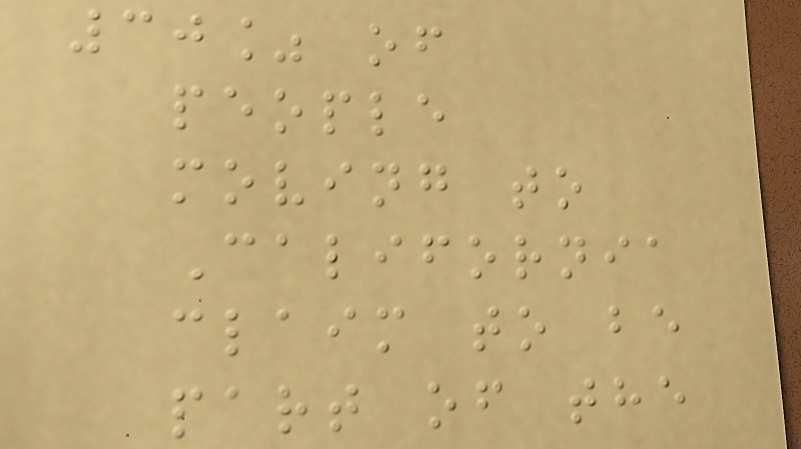30% of
people
moving to
California
claim to be
part of the
